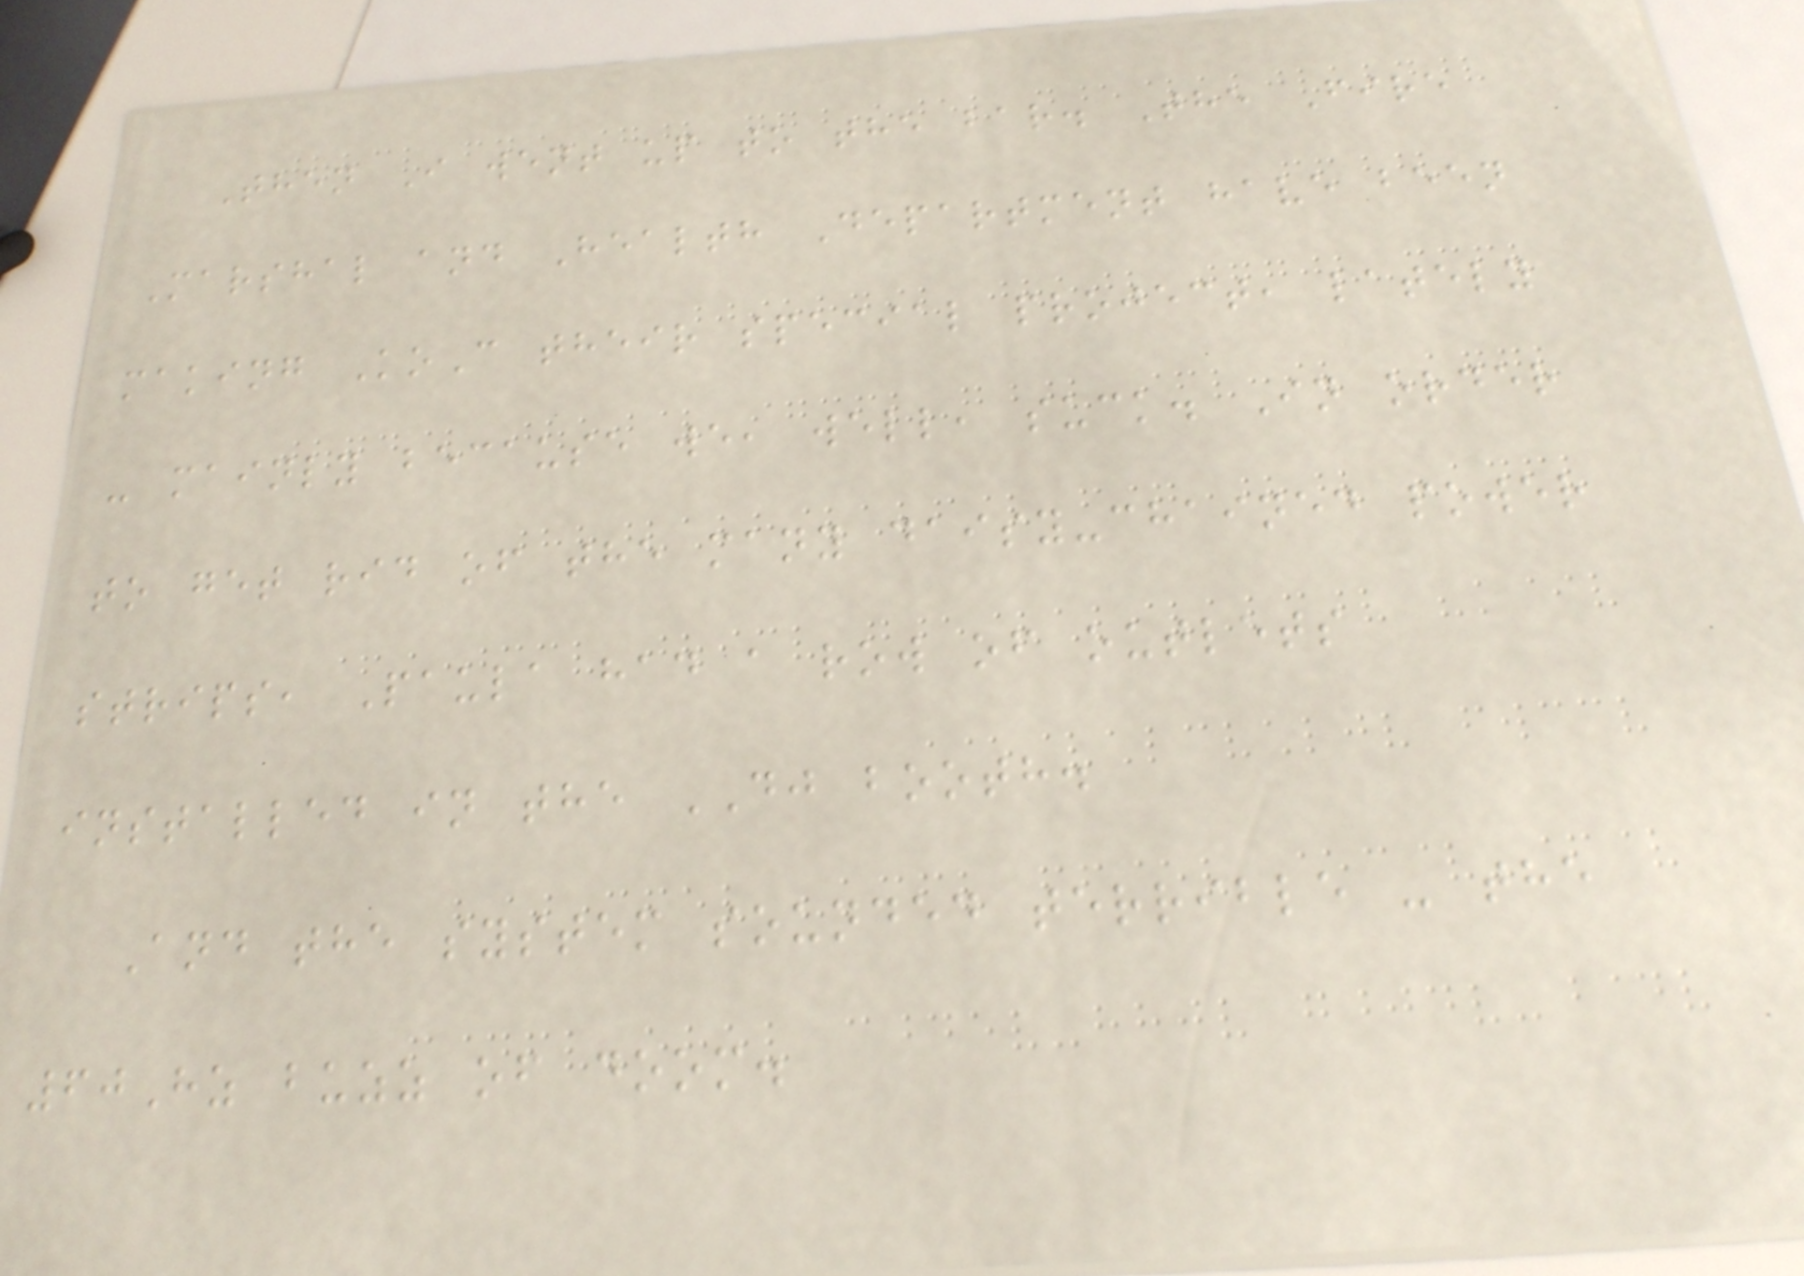Then I went up to the bar. The Fire
Marshal and Health Department have been
making KoC their special project, lately
- mainly because we, well, suck. In order
to get rid of the many daisy-chained power
strips, Paula had a row of outlets
installed in the DJ booth.
And the system sounded terrible - the
60Hz buzz of doom.
